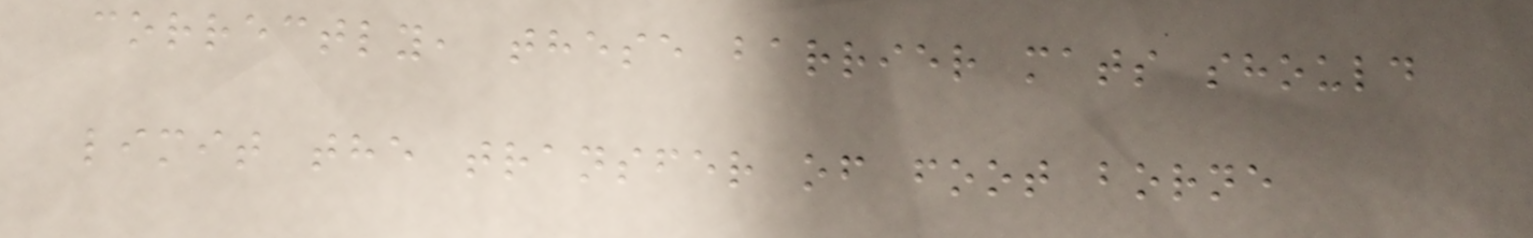correctly, these barrier mats should
limit the transfer of foot borne
